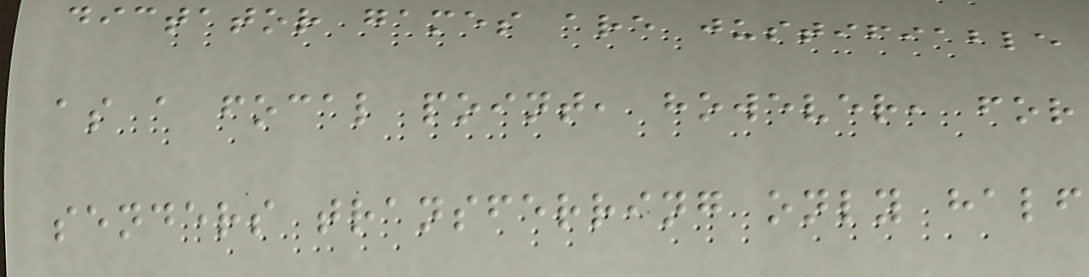dictator games are justifiable
as a focal point, however, for
senders transferring only half
